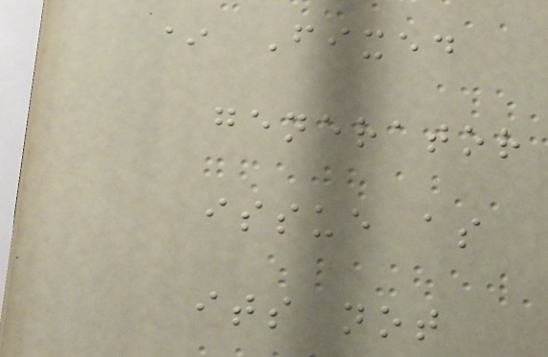* Fixed
generator
issue as
its not
